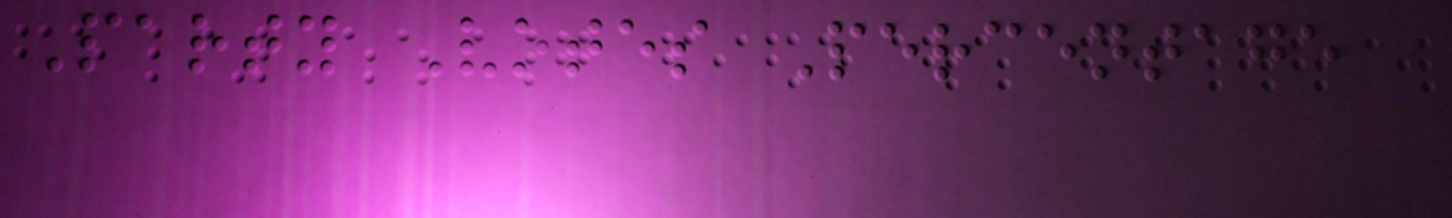Party Votes Percentage
